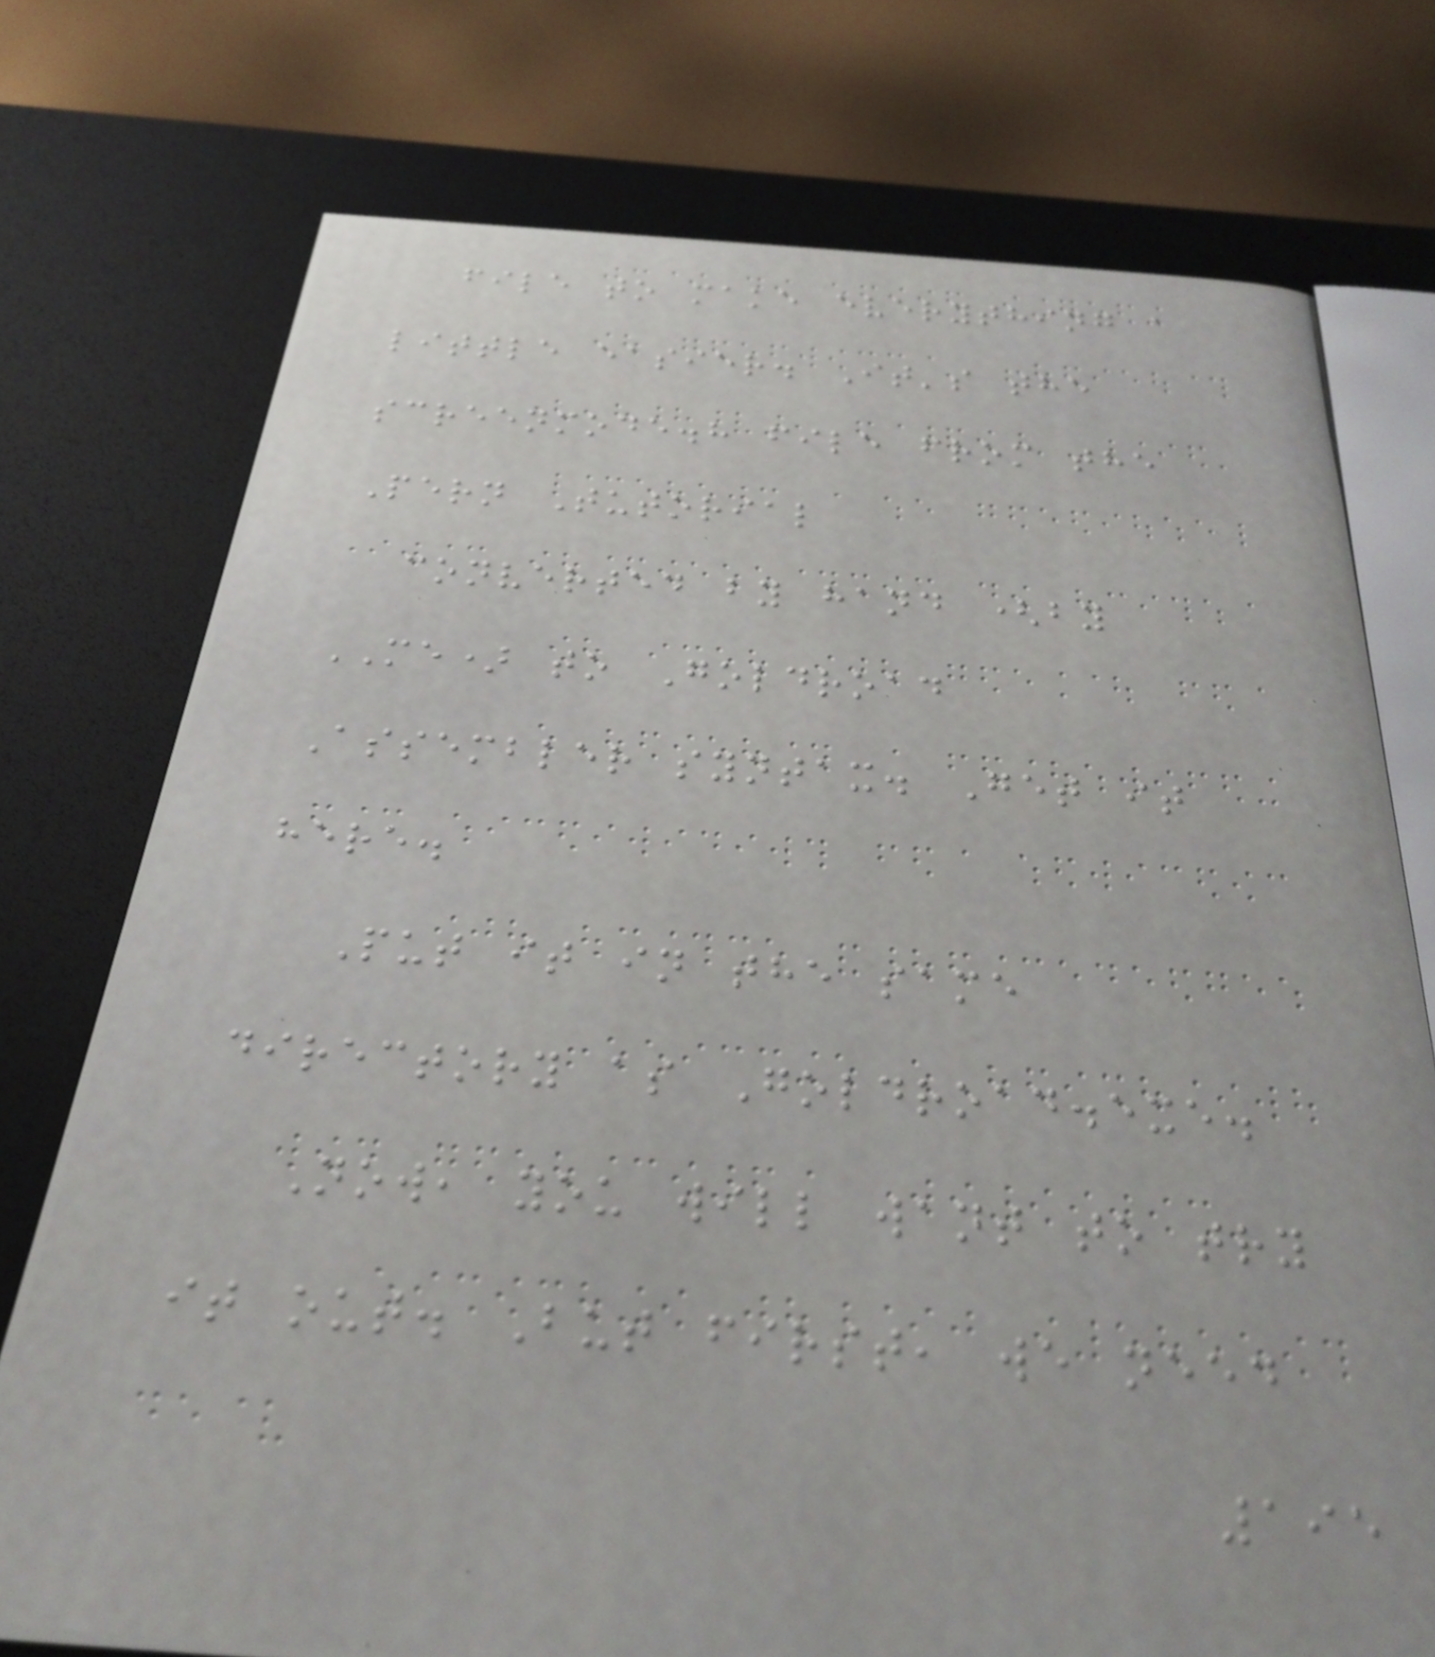file to make everything a
little easier. It's the
screenmode.h file from the
Pern Tutorial
converted by hand (by
ME) to Goldroad
Assembler syntax. Get it
here.
Put it in the same
directory as Goldroad.exe.
Now, you will want to try
it out. But first, we need
195
